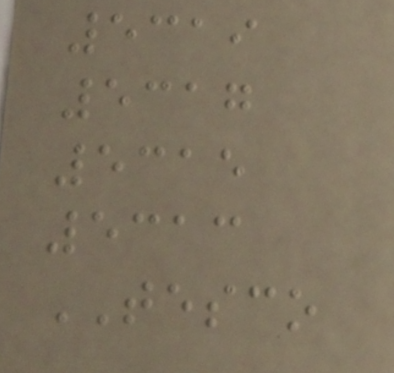5319
5317
5315
5313
TESCO
